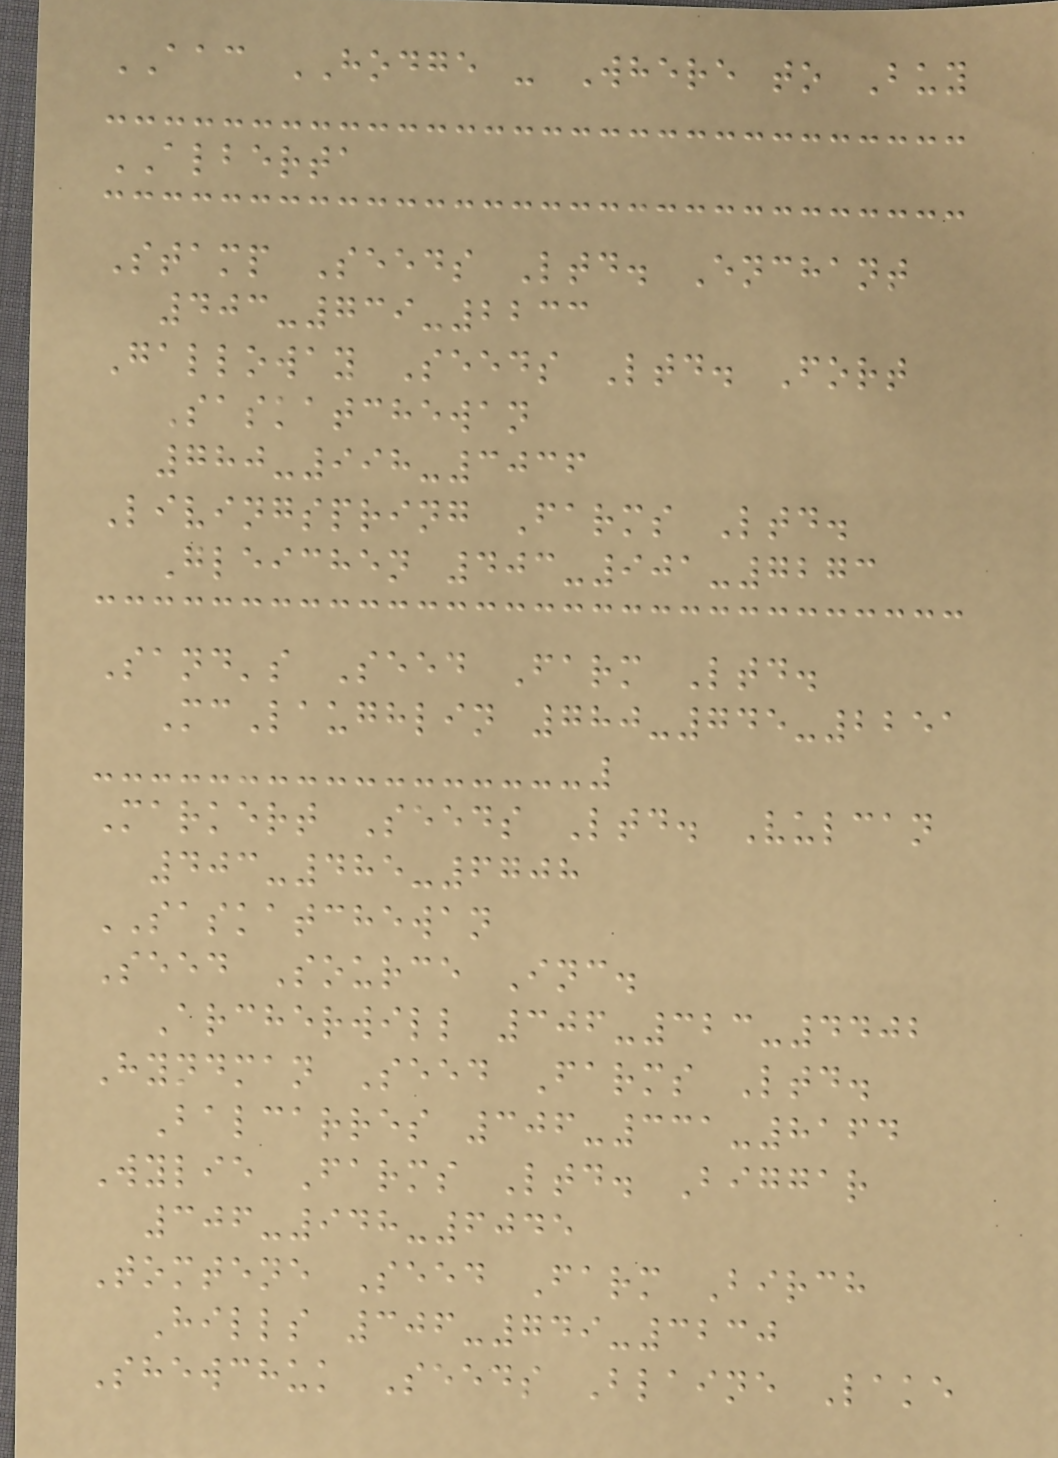AAC HODGE - Where to Buy
ALBERTA
Stamp Seeds Ltd. Enchant
403-739-2233
Galloway Seeds Ltd. Fort
Saskatchewan
780-998-3036
Livingspring Farms Ltd.
Gleichen 403-901-7273
Sand's Seed Farm Ltd.
McLaughlin 780-745-2251
Markert Seeds Ltd. Vulcan
403-485-6708
SASKATCHEWAN
Seed Source Inc.
Archerwill 306-323-4402
Hyndman Seed Farms Ltd.
Balcarres 306-331-8164
Wylie Farms Ltd. Biggar
306-948-6045
Tomtene Seed Farm Birch
Hills 306-749-3230
Shewchuk Seeds Blaine Lake
